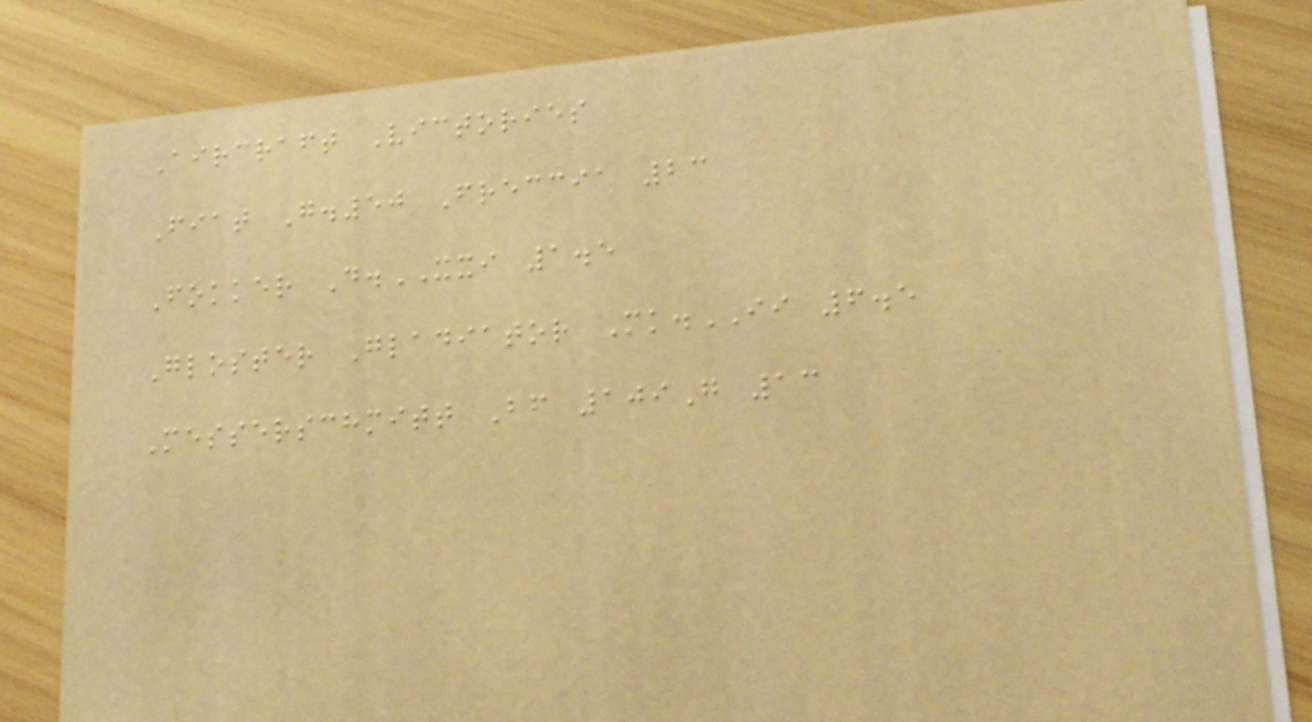Aircraft Victories
Fiat G.50 Freccia 23
Fokker D.XXI 1.5
Gloster Gladiator Mk.II 6.5
Messerschmitt Bf 109G 13
